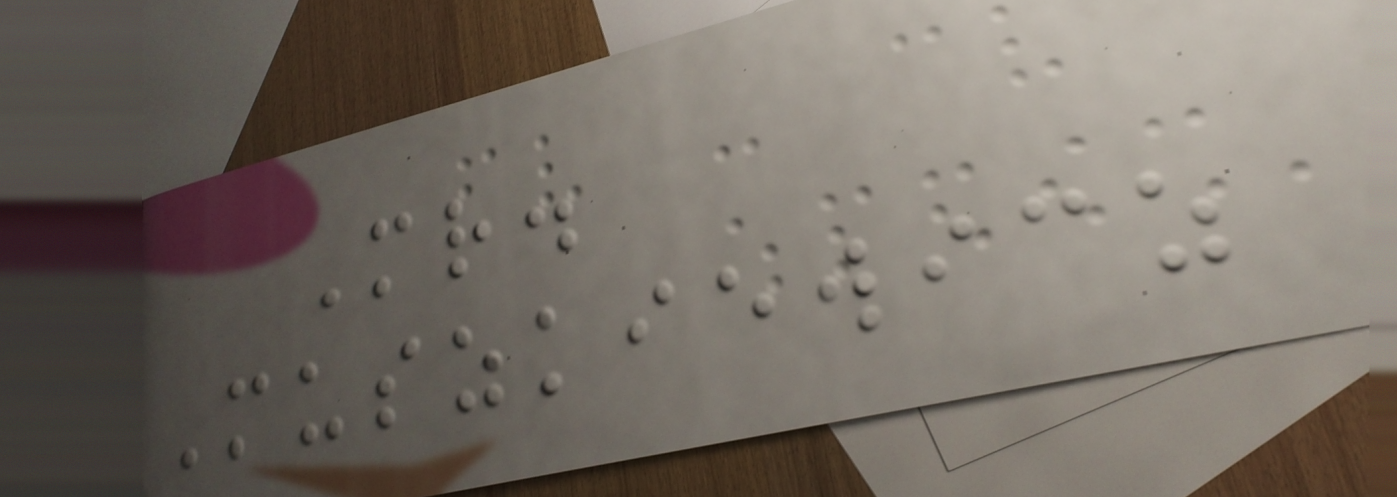Mr.
Muszkiewicz
